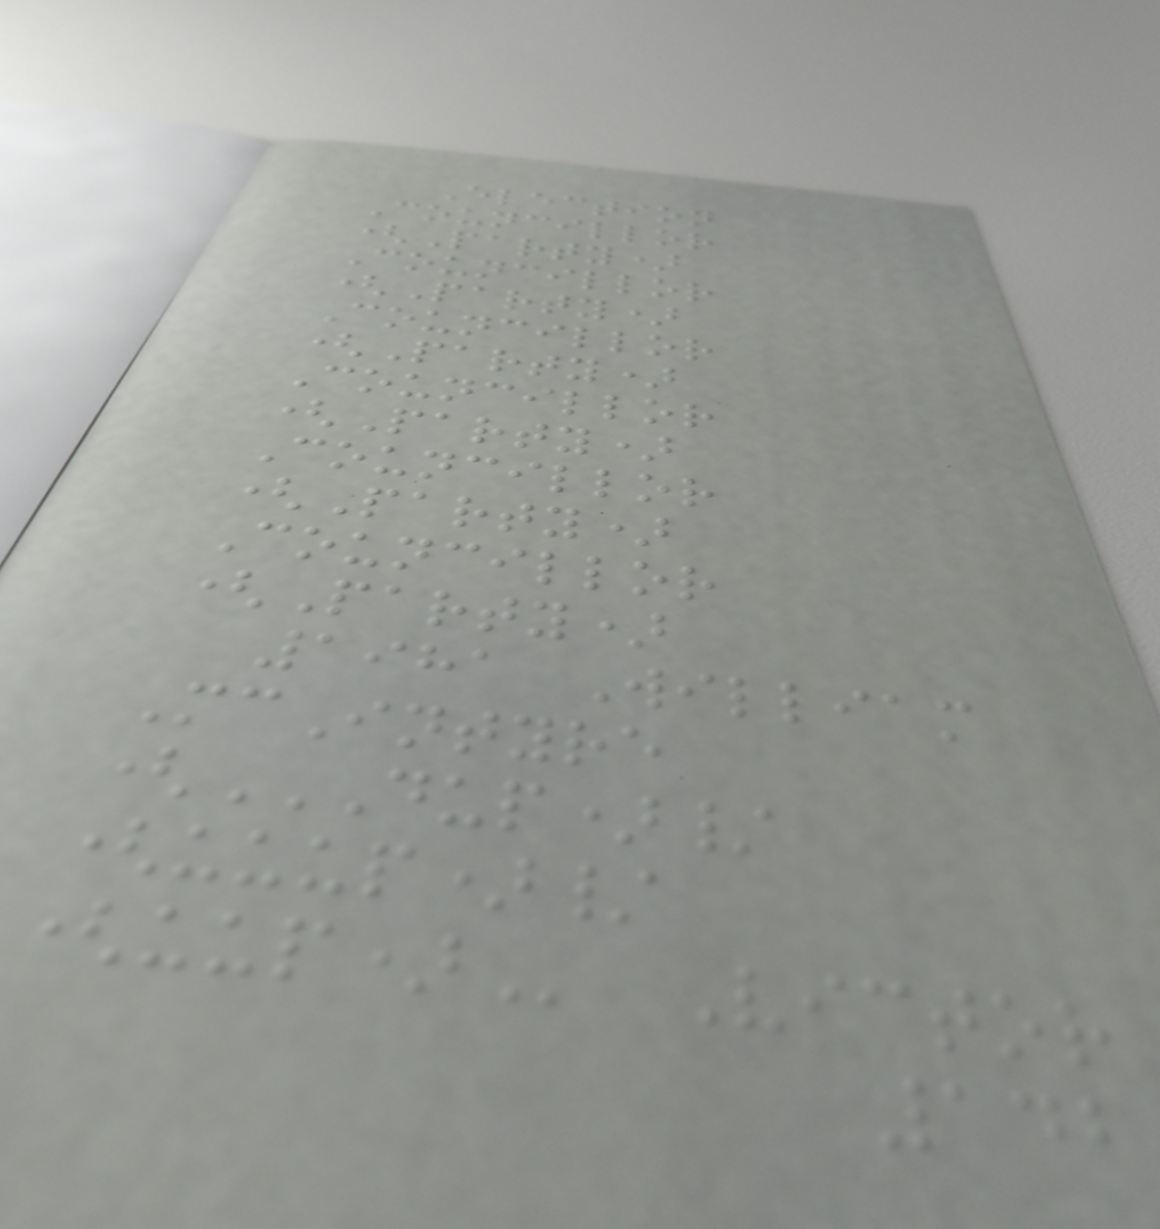Election
Councillor
(Party)
Councillor
(Party)
Councillor
(Party)
Councillor
(Party)
Councillor
(Party)
Councillor
(Party)
1981 William
McIntyre
(DUP)/
(UUUP)/
(UUP) Victor
142
